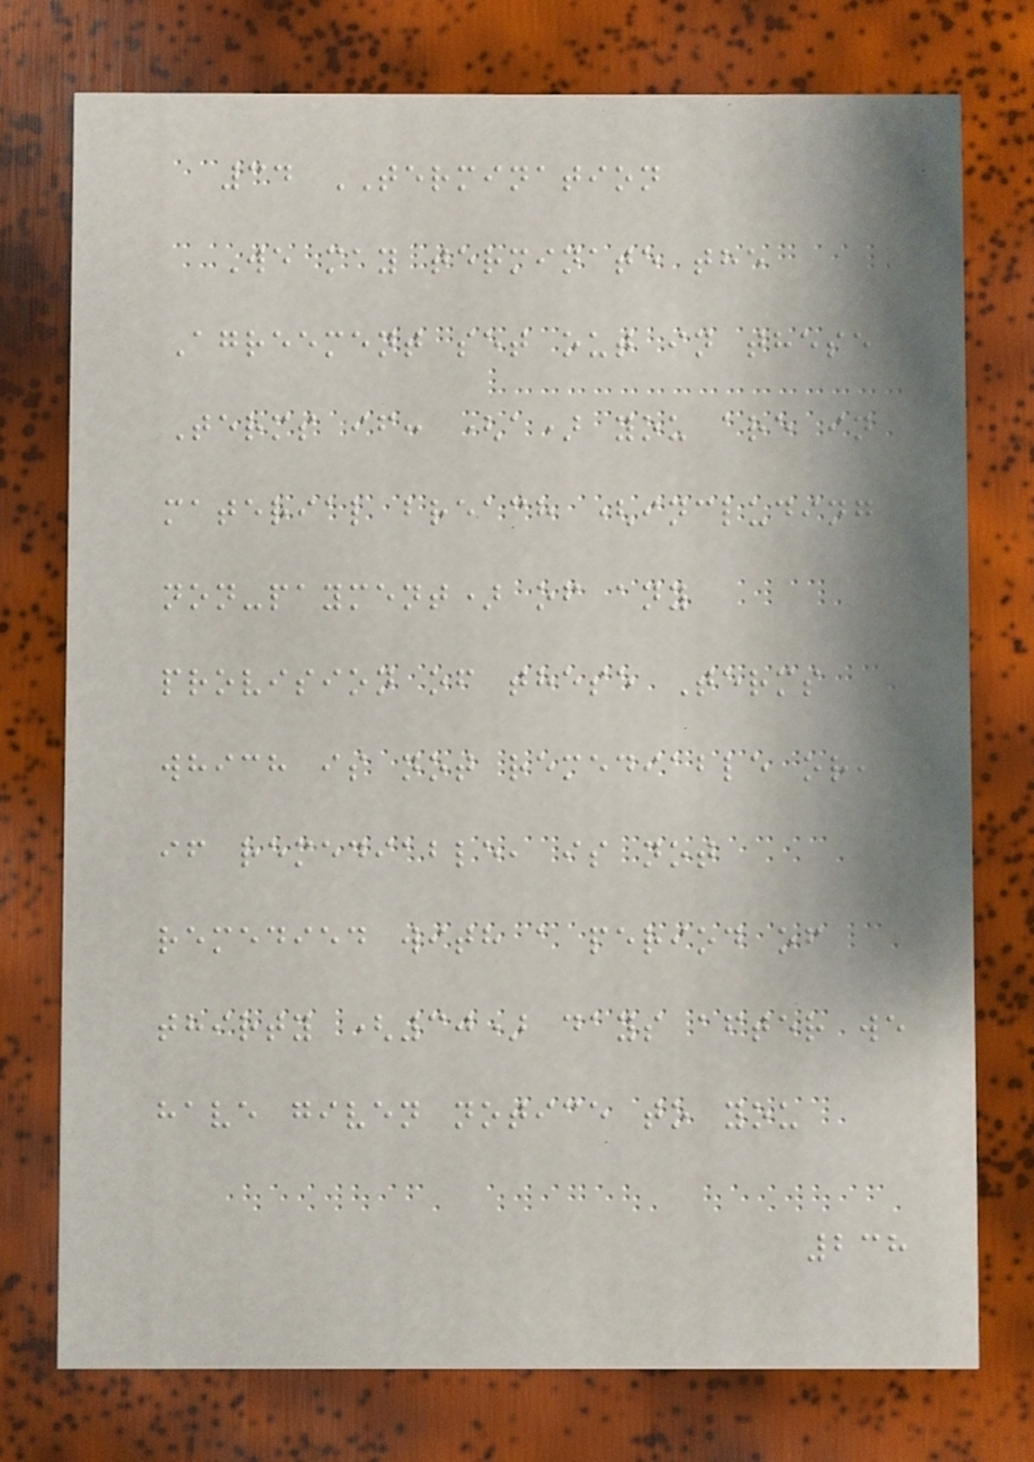34 TERMINATION
We may terminate the
Agreement set out in these
Terms if: (a) you are in
material breach (including
non-payment) of any
provision of these Terms
which is not remediable or,
if remediable, is not
remedied with a period of
thirty (30) days after we
have given notice to you
238
